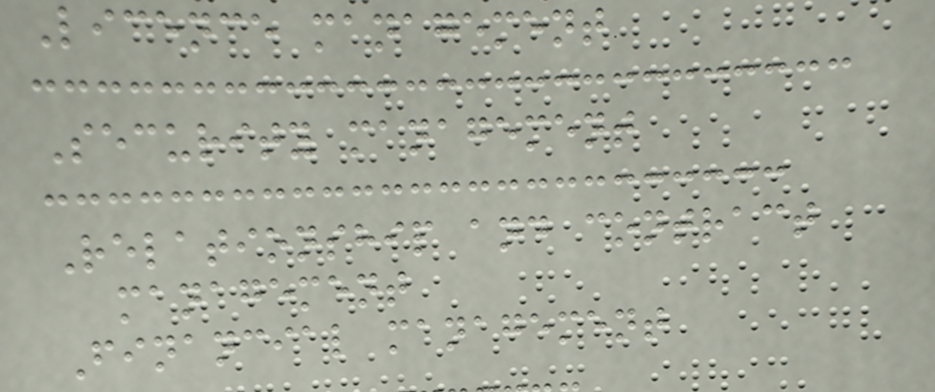Licence management
Security management
Relationship and contract
management
Financial management
